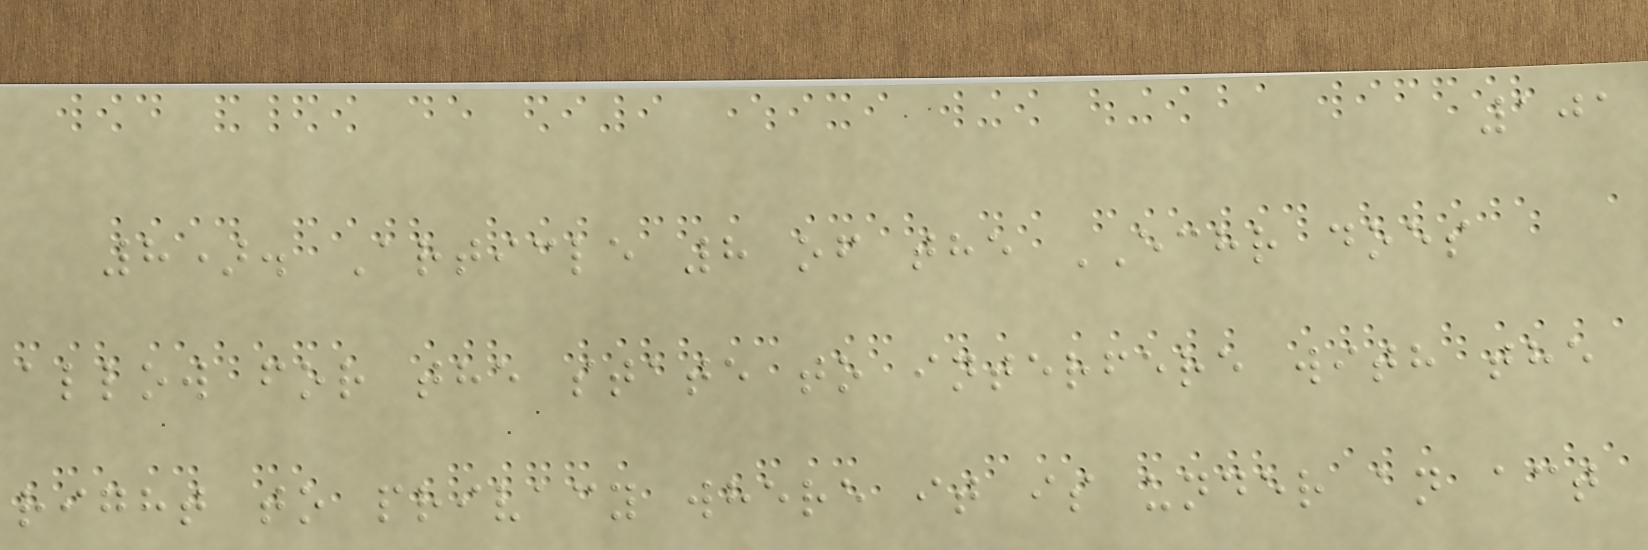101
8). Article 8 of the ECHR does
allow for the state to interfere with the
right to privacy where it is under an act
